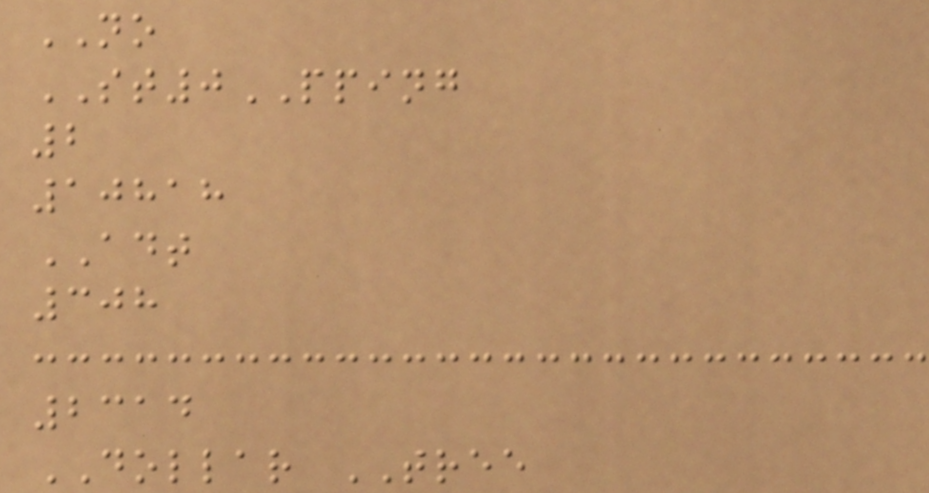NO
ST0PPING
2
10818
ADT
308
2314
DOLLAR TREE
